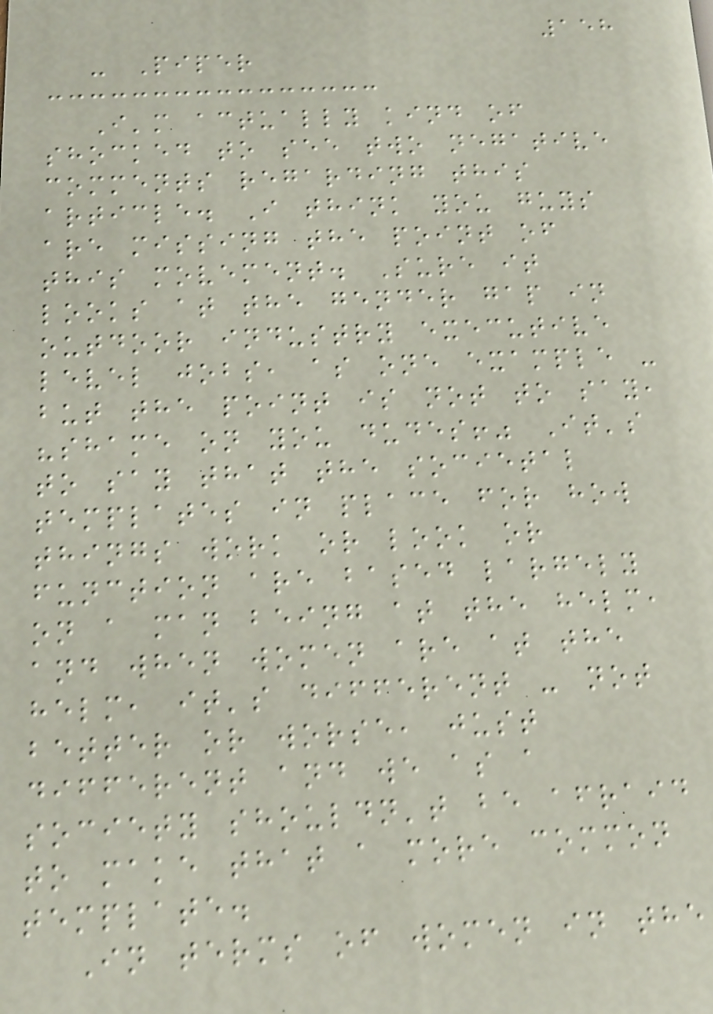158
- Piper
I'm actually kind of
shocked to see two negative
comments regarding this
article. I think you guys
are missing the point of
this movement. Sure it
looks at the gender gap in
outdoor industry executive
level jobs, as one example -
but the point is not to say,
"shame on you dudes!" It's
to say that the societal
templates in place for how
things work or look or
function are based largely
on a man being at the helm,
and when women are at the
helm, it's different - not
better or worse, just
different and we as a
society shouldn't be afraid
to make that a more common
template.
In terms of women in the
